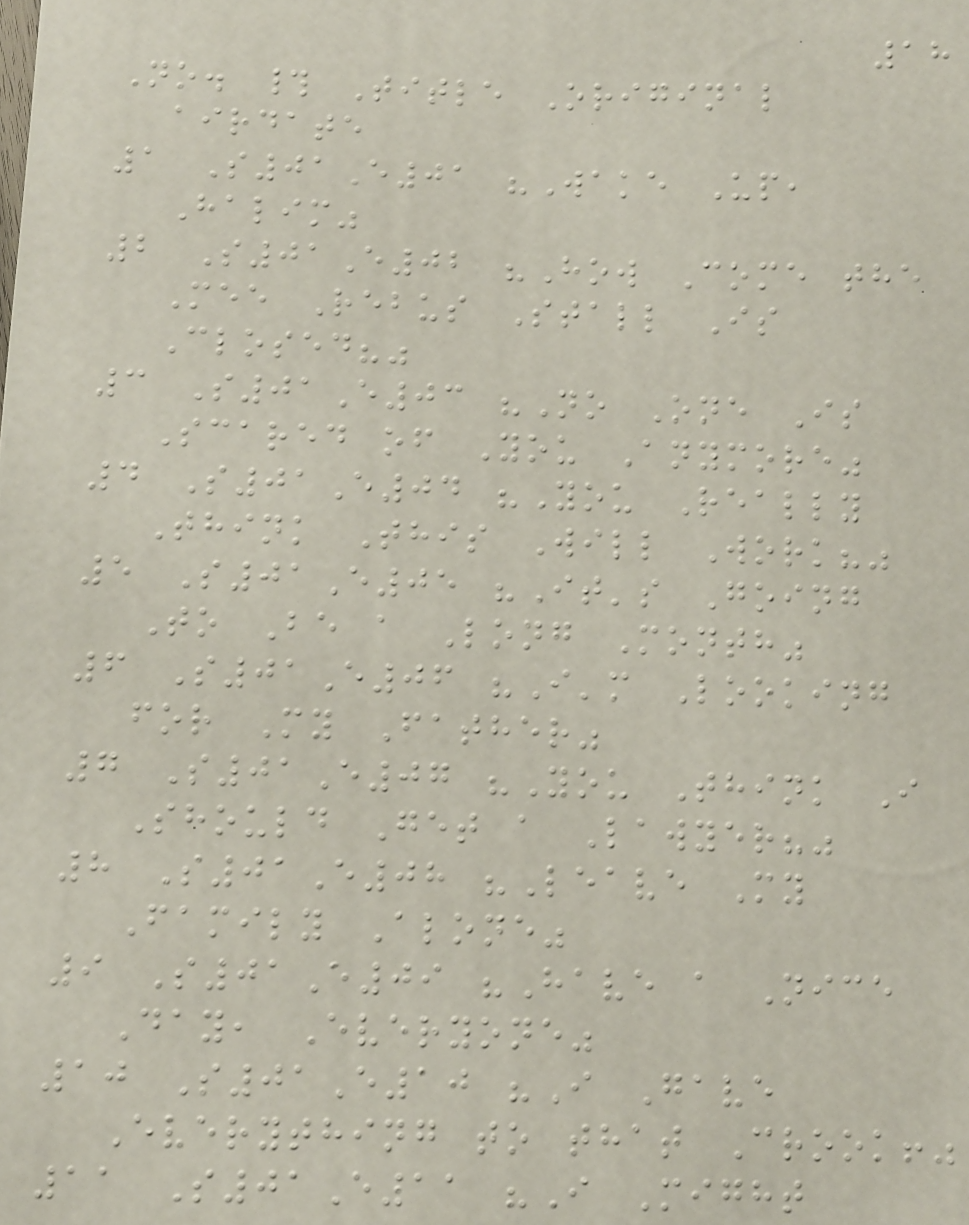18
No. # Title Original
airdate
1 S01E01 "Wake Up,
Halim"
2 S01E02 "How Come the
Mee Rebus Stall Is
Closed?"
3 S01E03 "No One Is
Scared of You Anymore"
4 S01E04 "You Really
Think This Will Work?"
5 S01E05 "It's Going
To Be a Long Month"
6 S01E06 "I'm Looking
for My Father"
7 S01E07 "You Think I
Should Get a Lawyer?"
8 S01E08 "Leave My
Family Alone"
9 S01E09 "Have a Nice
Day, Everyone"
10 S01E10 "I Gave
Everything to that Crook!"
11 S01E11 "I Might
